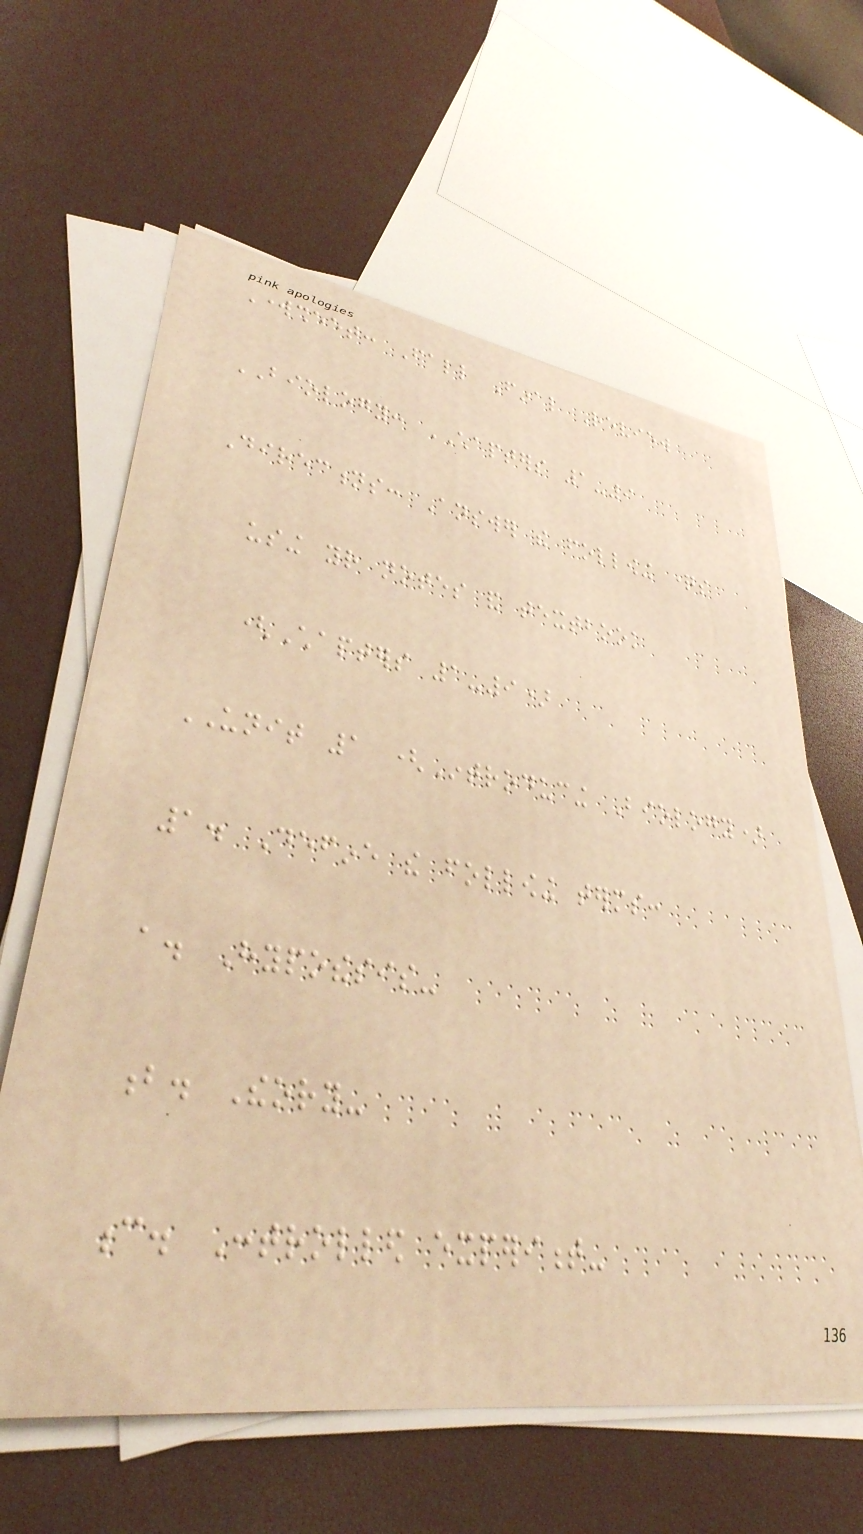Worksheet: Fall Final Review
BIOLOGY: CHAPTERS 1-9
Directions: Answer the following questions
using your notes and textbook
(Chapters 1-9)
UNIT 1 (Introducing Biology)
1. Define the following terms:
a. Hypothesis-
b. Theory-
c. Controlled experiment-
